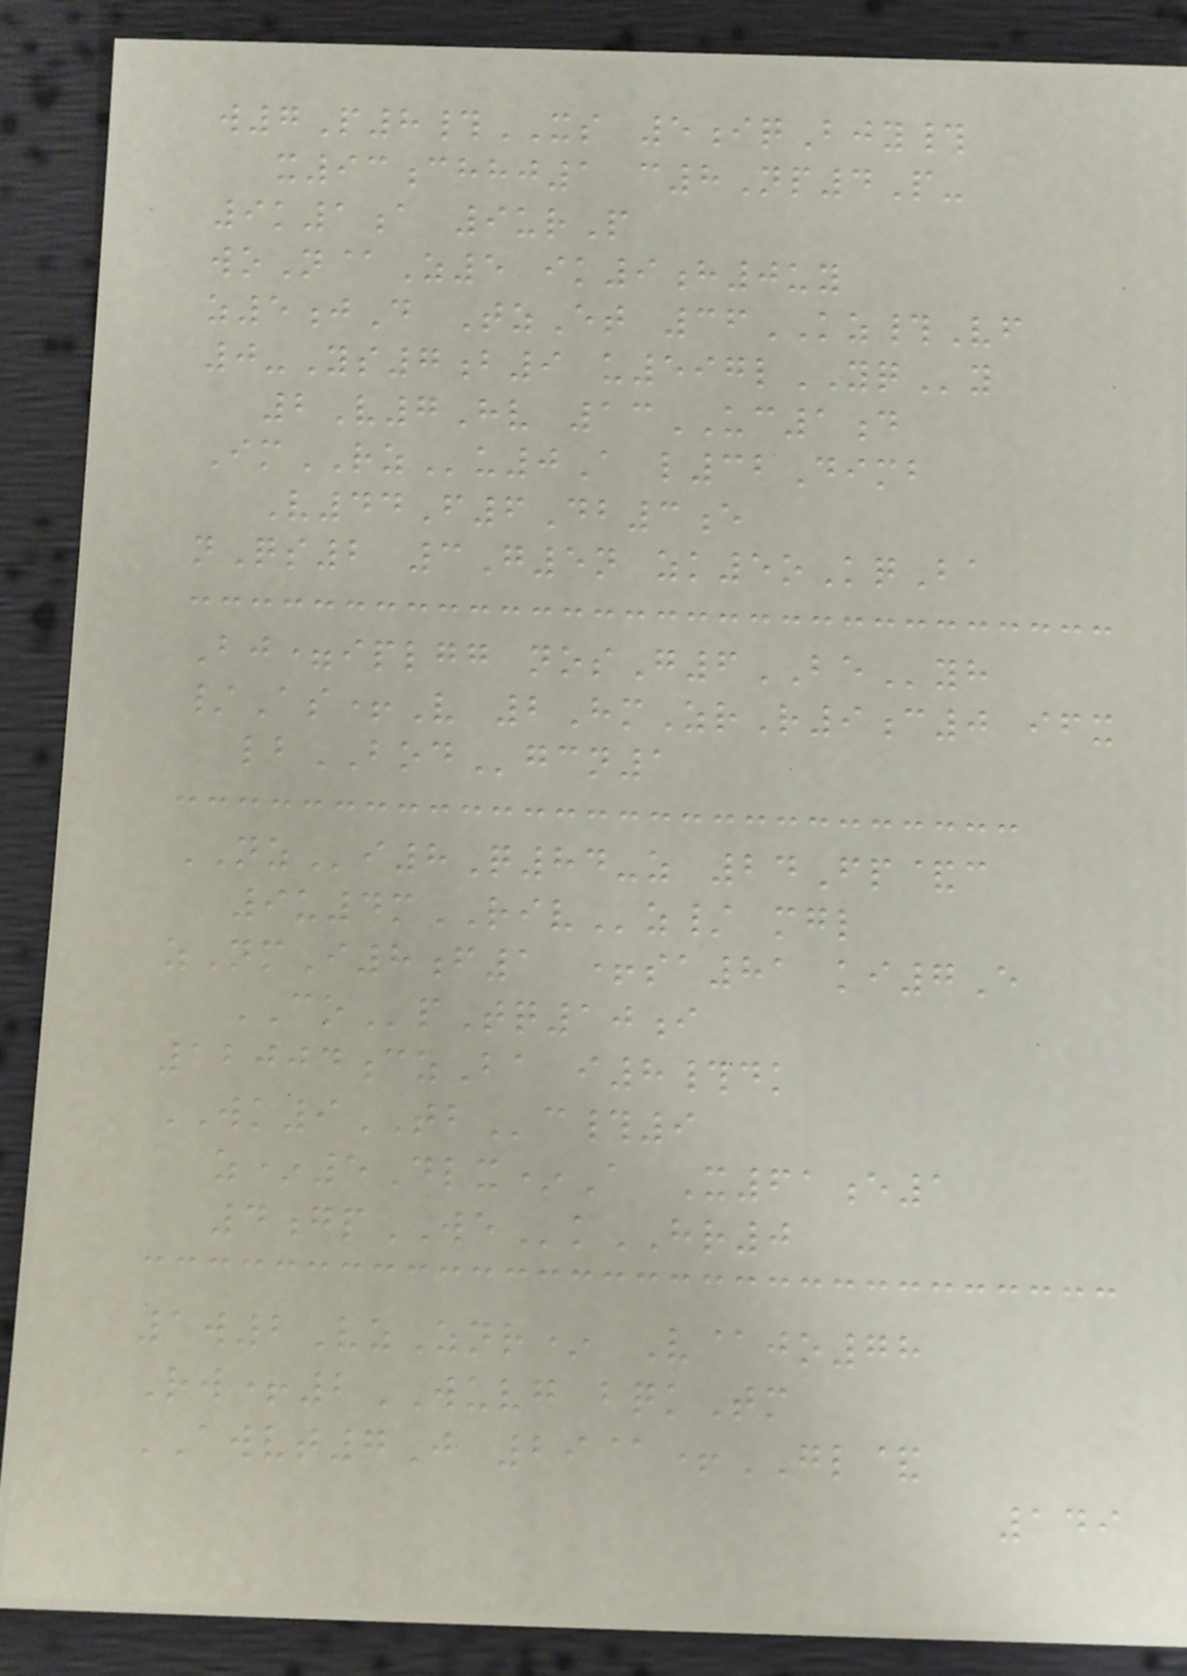w7P8#XS 5iqBjy#
x93chhj1 c8Np4P-
9k1a 9urP
woN@Z5 ik9h0uy
z5jD TzEt 36KZ#Vf
0-Ys7b9 u597lYQy
2V7Hv 13UC1d
ImRZu0A l32Dimb
V44F6Db3e
nQs2 3G5n zk5oKqBa
Bj=iplgg nosG6BEyh
/As+V 2HmZrR9c0 ifx
lbBODgcn1
NZi8Q84-z 24Fp&c
9u4mRIVz/ mgl
zNmI8f1 +sa81 ki7E
COpTq10i
12004czBa i8#dk
WK9TBc#9
z*5Dlx*A X61e1
4gpWEkHR0
1w2VzZnr* V@jo78
Rw+2WUVG bqkTm
AWVT7J 29@+GL&
149
